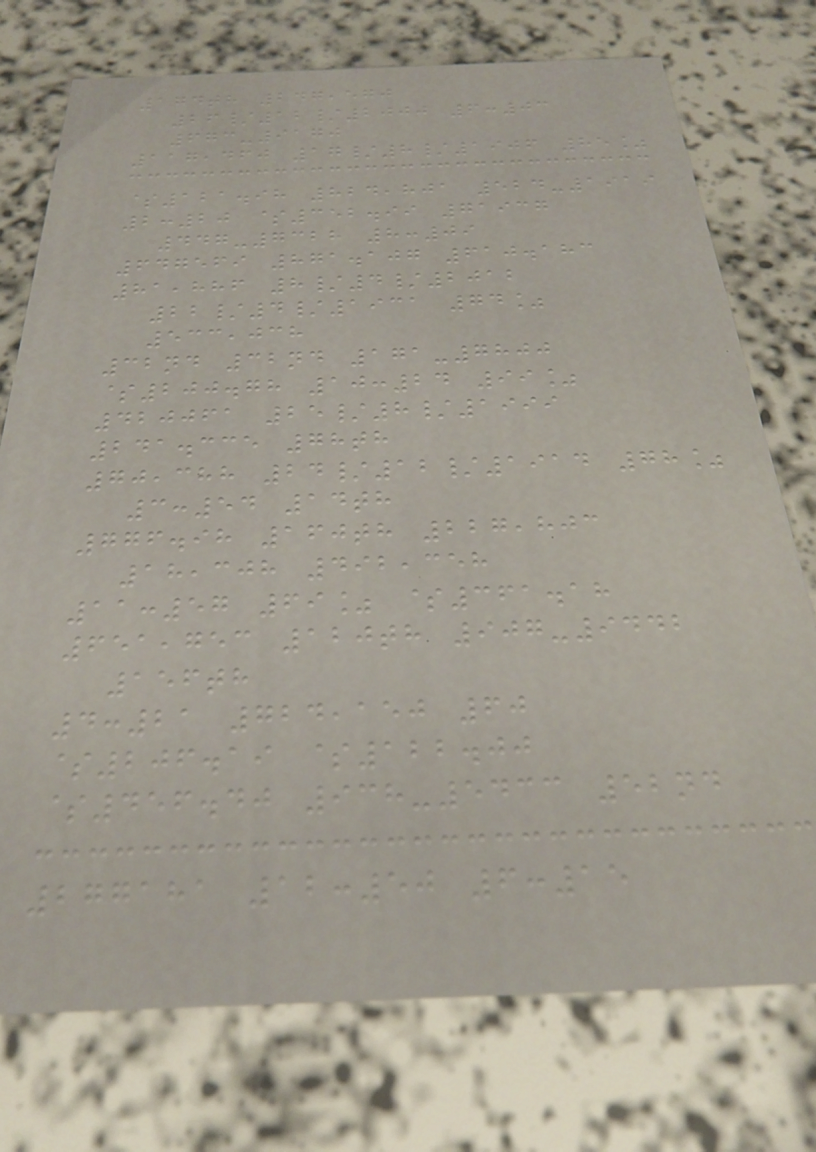174th 247,570
26/12/2000 6:03
673-9170
117,460 17/8/1906 85%
$121.98 824,801 524-1919
2:20 $352.99 71937
447-7328 8:09
647569 871.107 610.183
81,886 8/4/2012
22/4/1931 74%
533,038
32nd 32nd 171-7800
$200.78 10:24 99%
420061 25/8/1999
241.335 78th
70,388 24/12/1914 78%
3:54 14th
776.98 160th 227,803
18,308 492,358
11:57 69% $361.18
651,753 120th 907-9442
156th
4:21 724,150 60
$206.19 $122.00
$456.40 938-5433 52nd
277181 12:50 6:15
